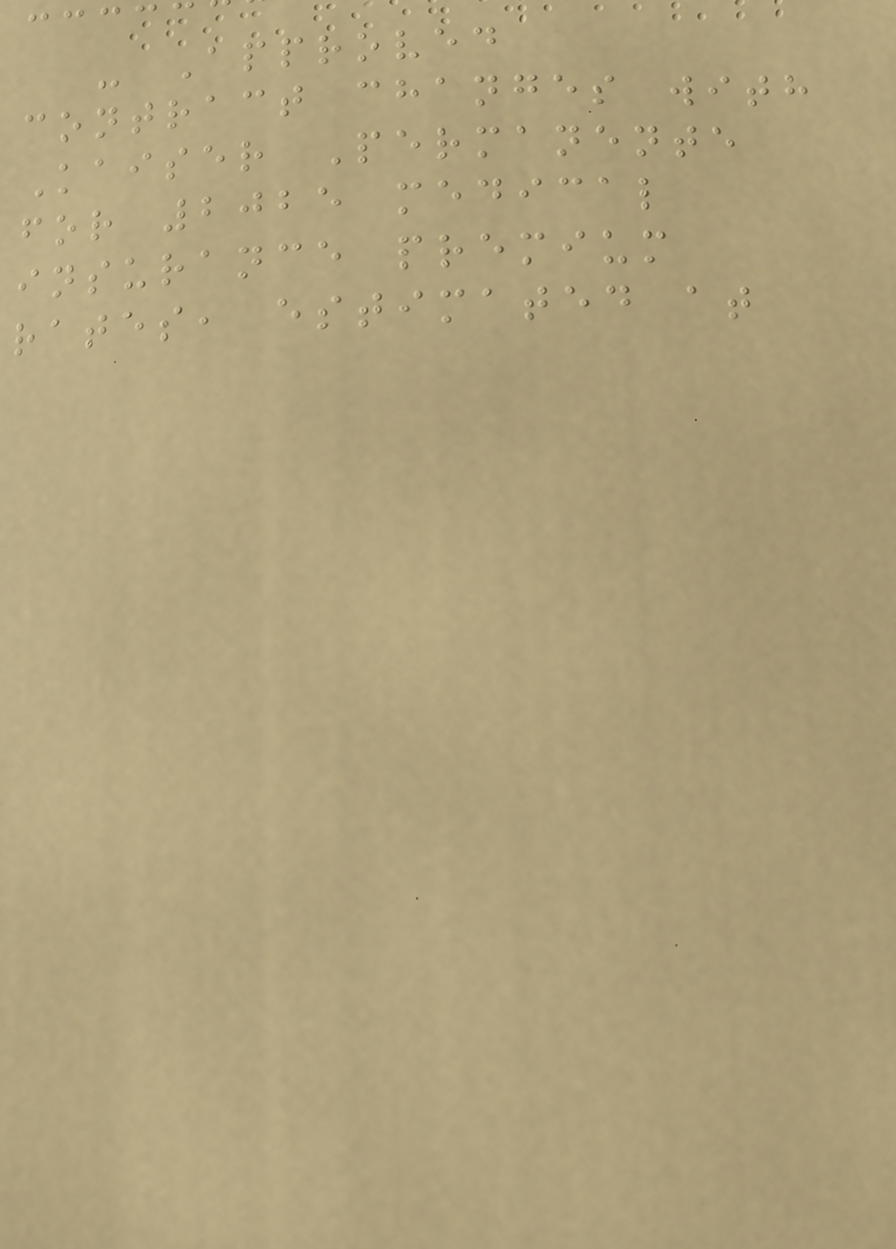- Approved
contract changes with
Kaiser Permanente
for 2025 medical
insurance premium
rates, estimated at
